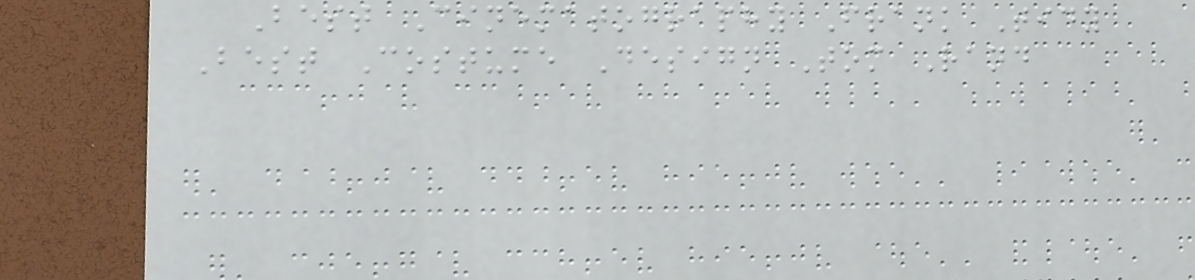Best Cinematography Frank Tidy
Best Costume Design Tom Rand
